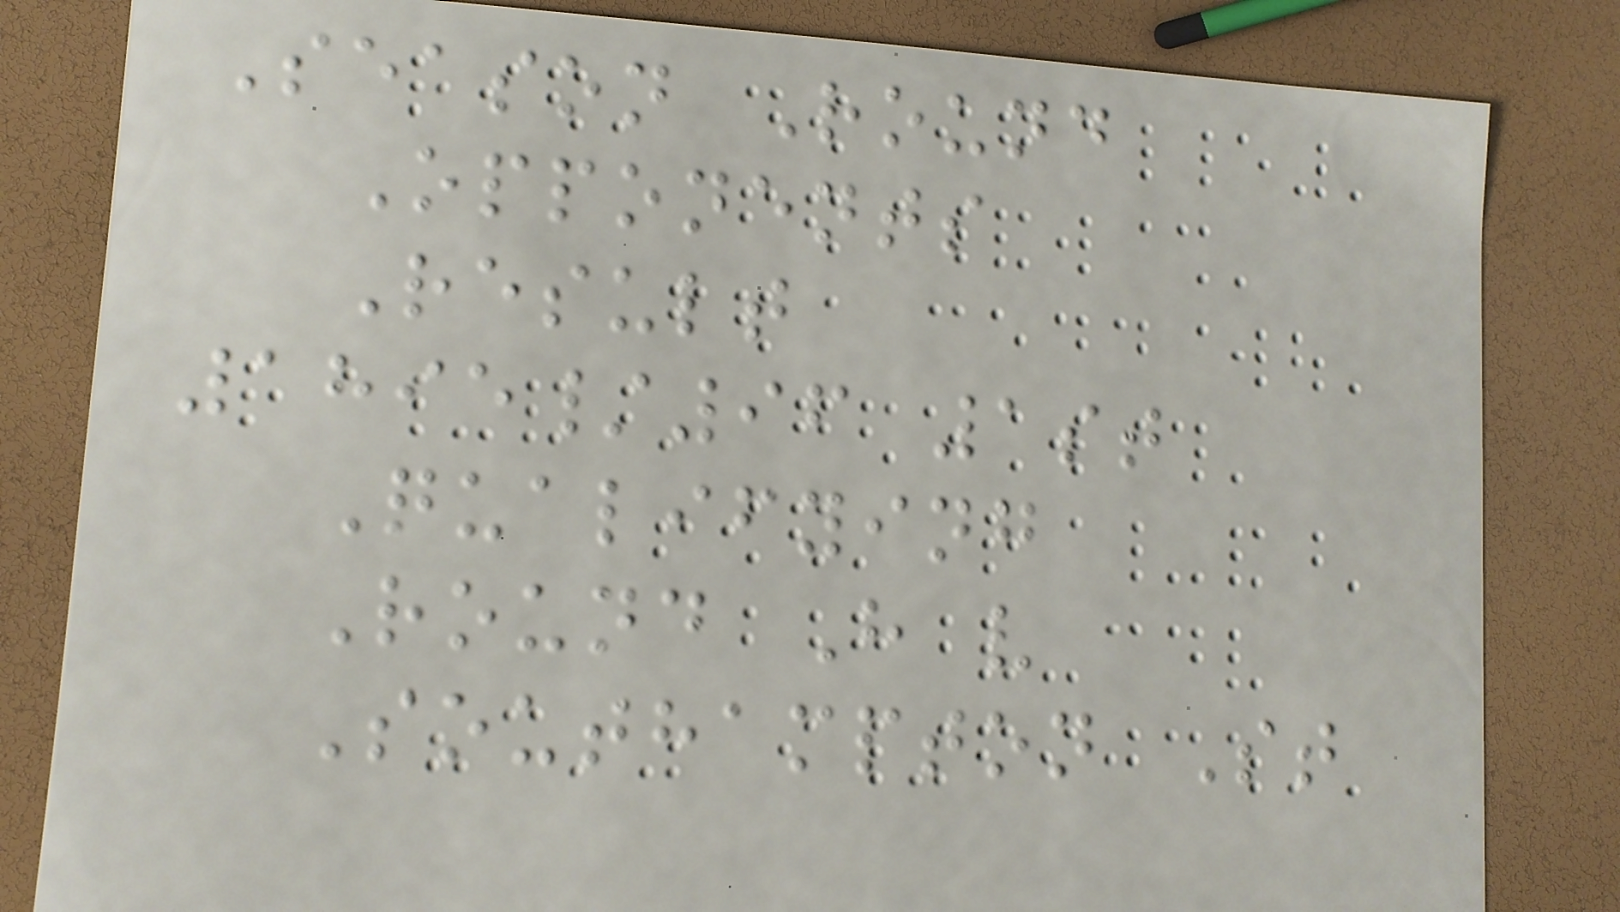Season Round
Opponents
Result
1895/96 1st
Qualifying
Round H v
Southampton St
